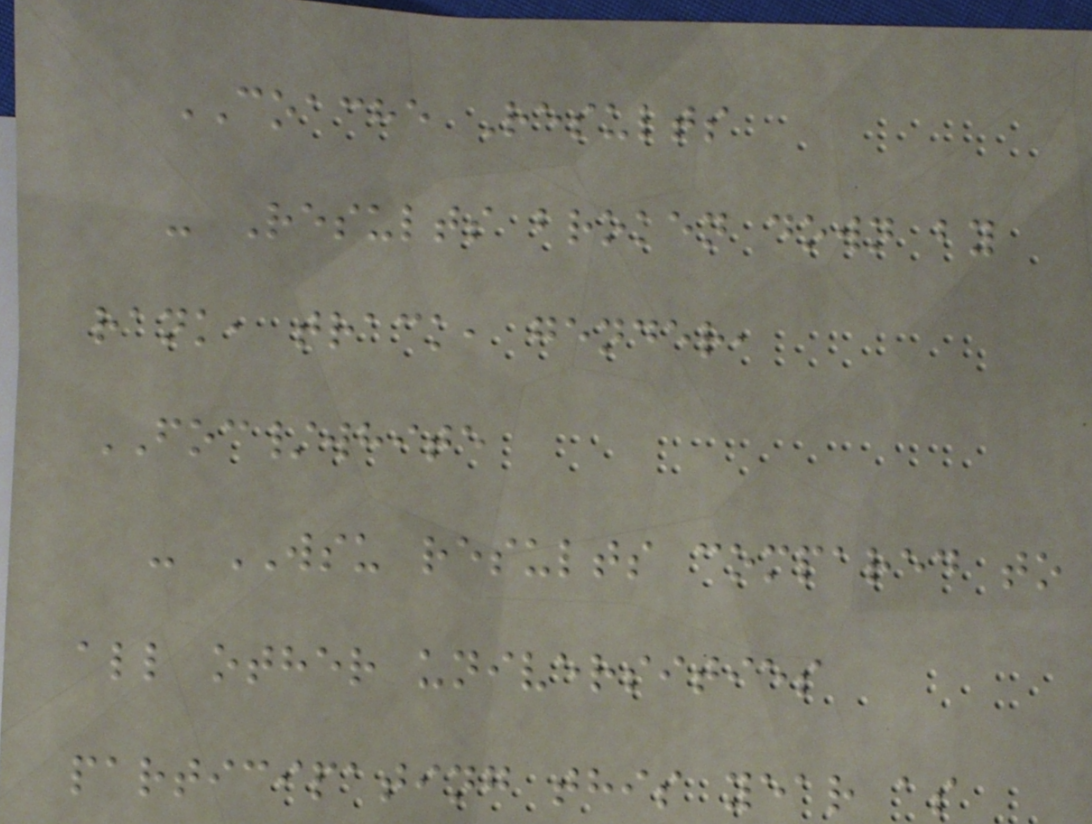COACHE Results
- Results broken down by
rank, track, gender,
FOC/white
- WSU results compared to
all other universities
participating this year as
